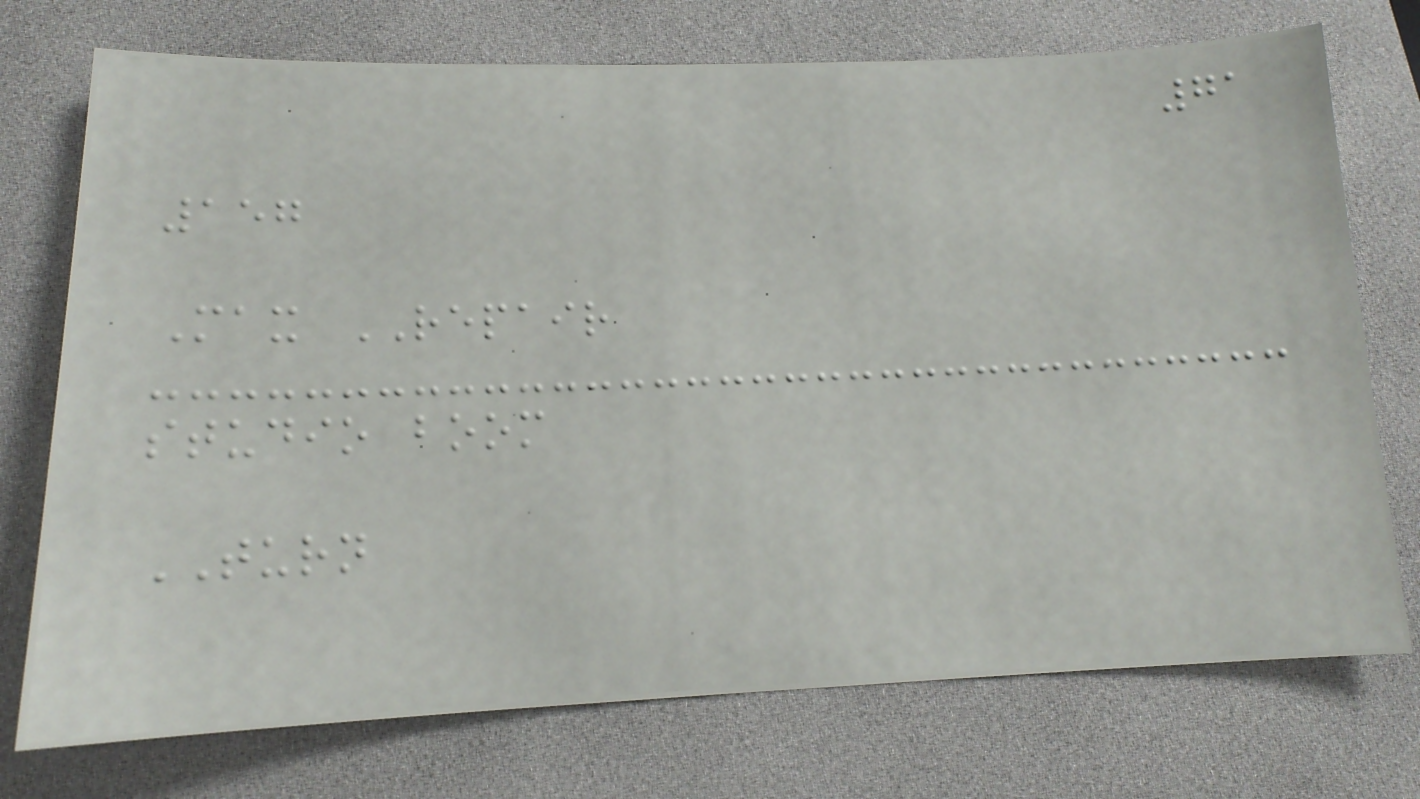71
157
Max REPAIR
studio boom
TURN
